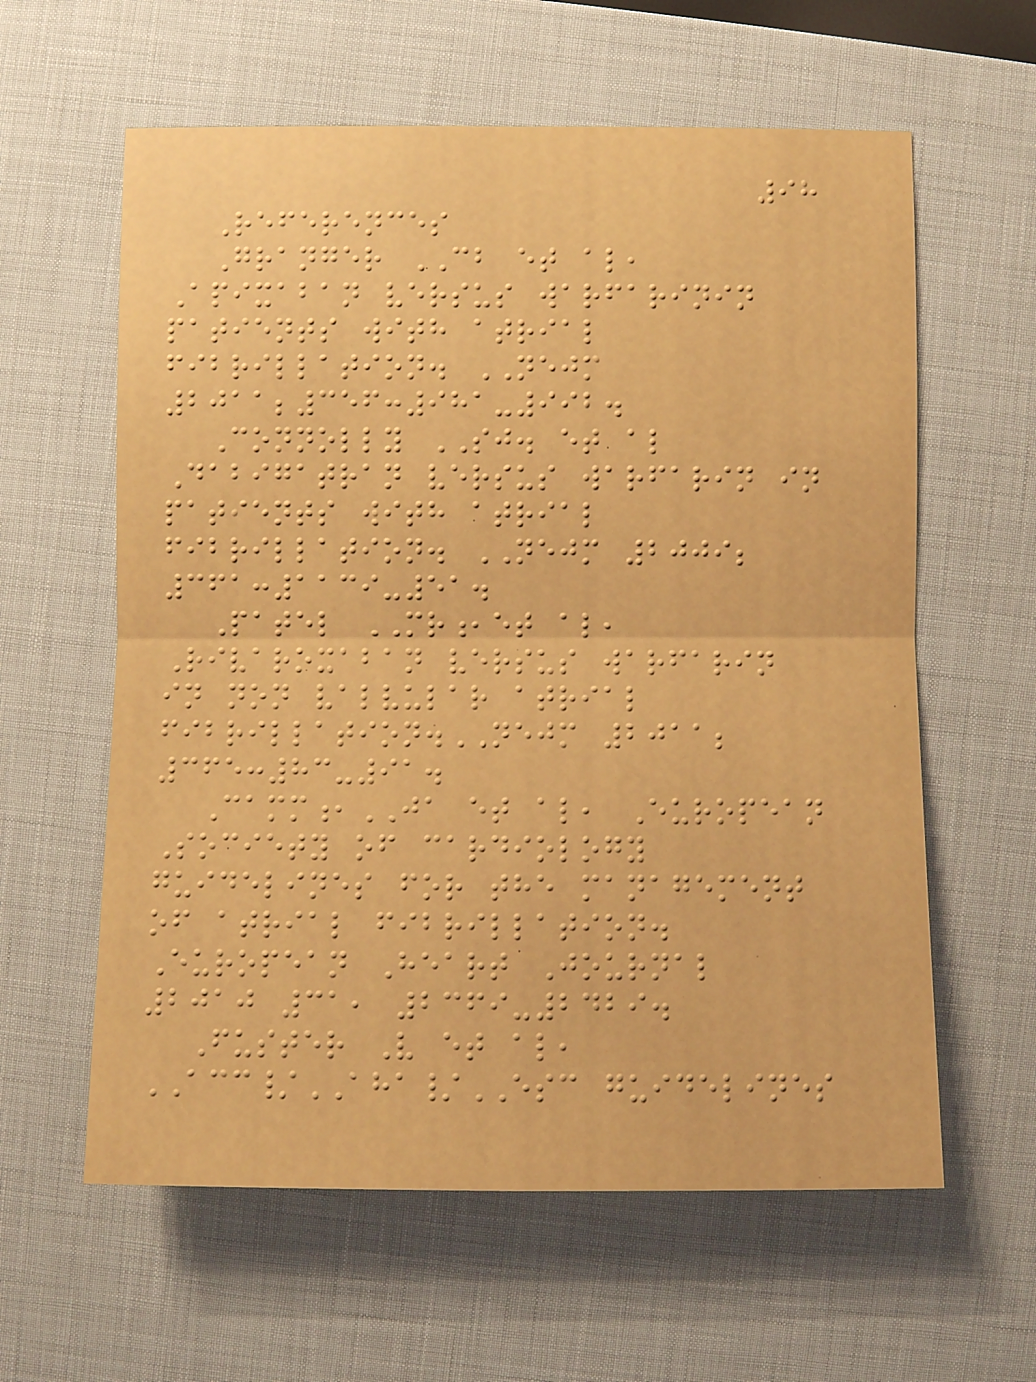98
References
Granger CB et al,
Apixaban versus warfarinin
patients with atrial
fibrillation. NEJM
2011;356:981-992.
Connolly SJ. et al
Dabigatran versus warfarin in
patients with atrial
fibrillation. NEJM 2009;
361:1139-51.
Patel MR,et al,
Rivaroxaban versus warfarin
in non valvular atrial
fibrillation.NEJM 2011;
365:83-91.
Camm,JA et al, European
Society of cardiology
guidelines for the management
of atrial fibrillation.
European Heart Journal
2010 31, 2369-2429.
Fuster V et al,
ACC/AHA/ESC guidelines
